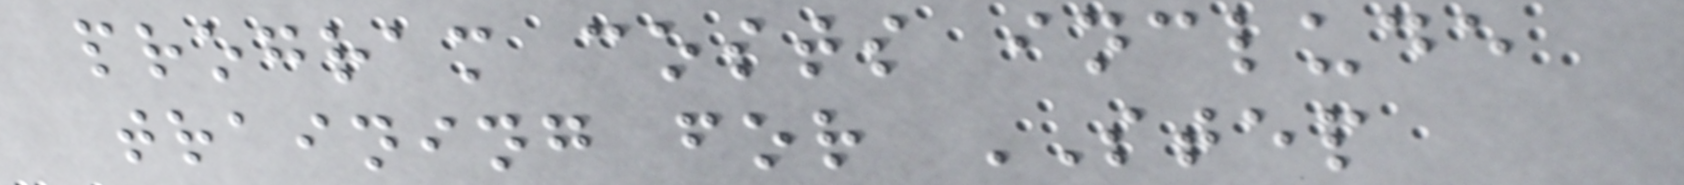program costs include
training for STEP
